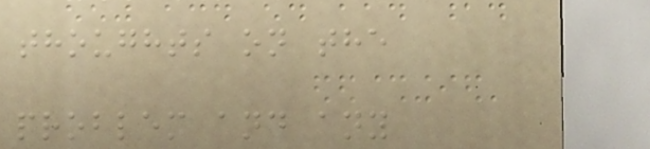thoughts on the
problem and any
